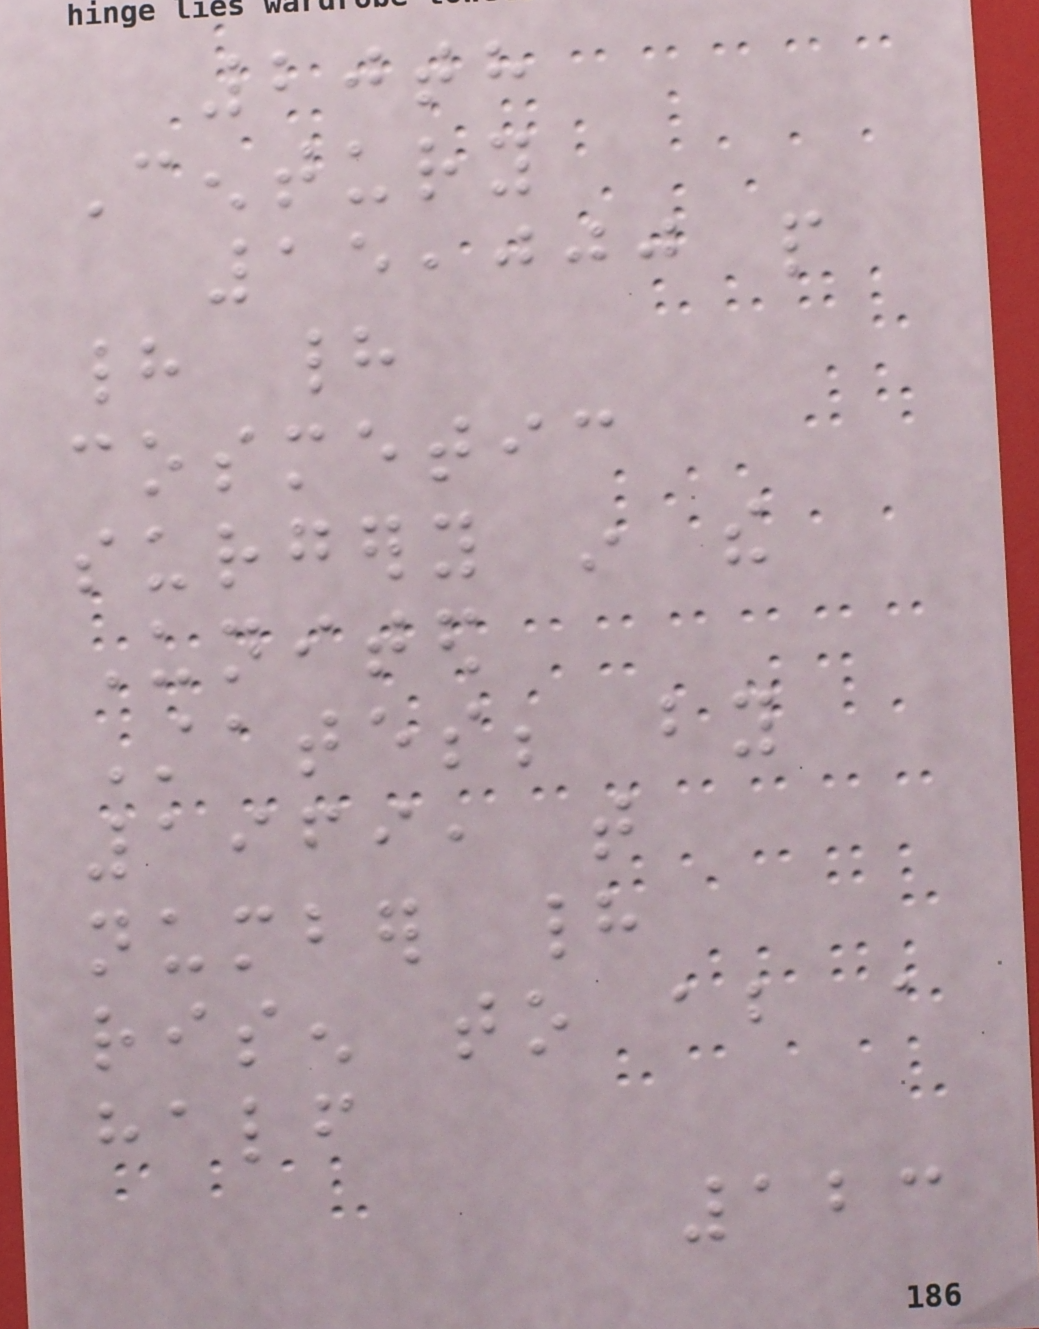20th
Century
15,000 people
had had
cosmetic
surgery in the
United
States; by
1969, that
number had
risen to about a
half
123
